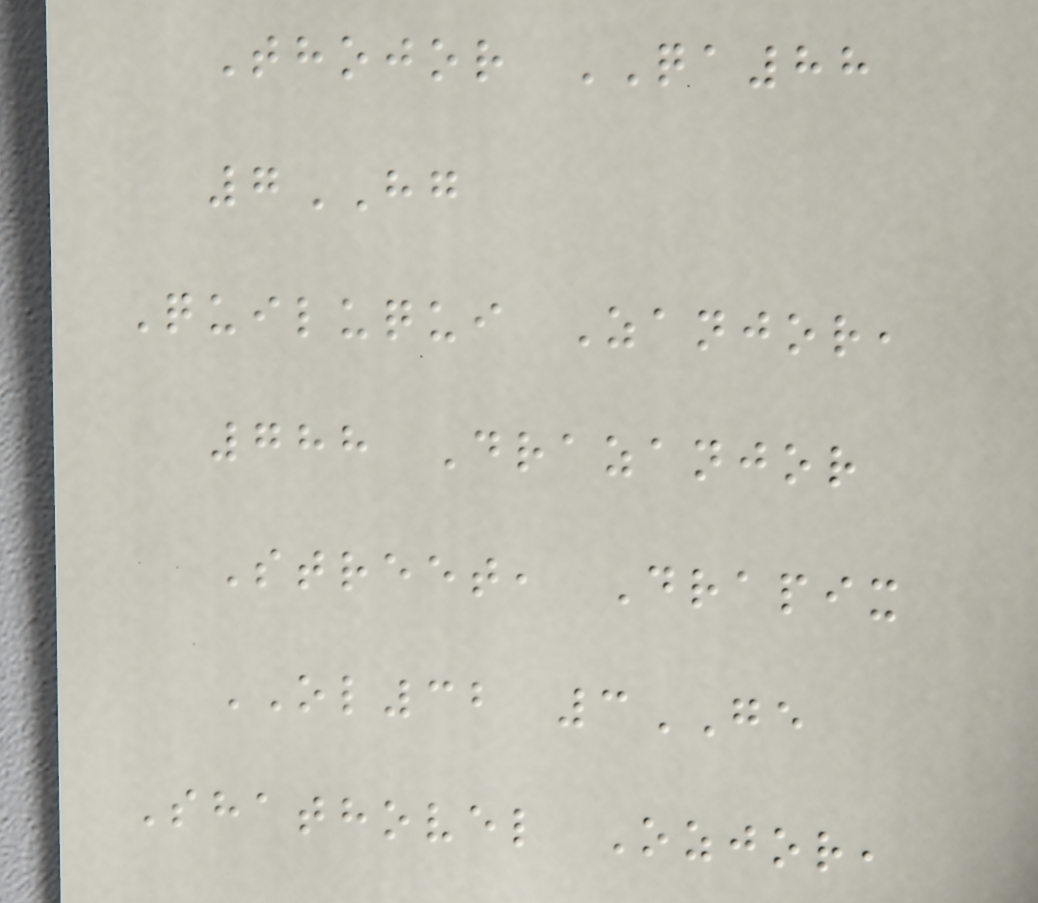Thojor QA88
7HG
Quiluqui Zanjor,
788 Drazanjor
Street, Drapix
OL32 3GE
Shathovel Ozjor,
